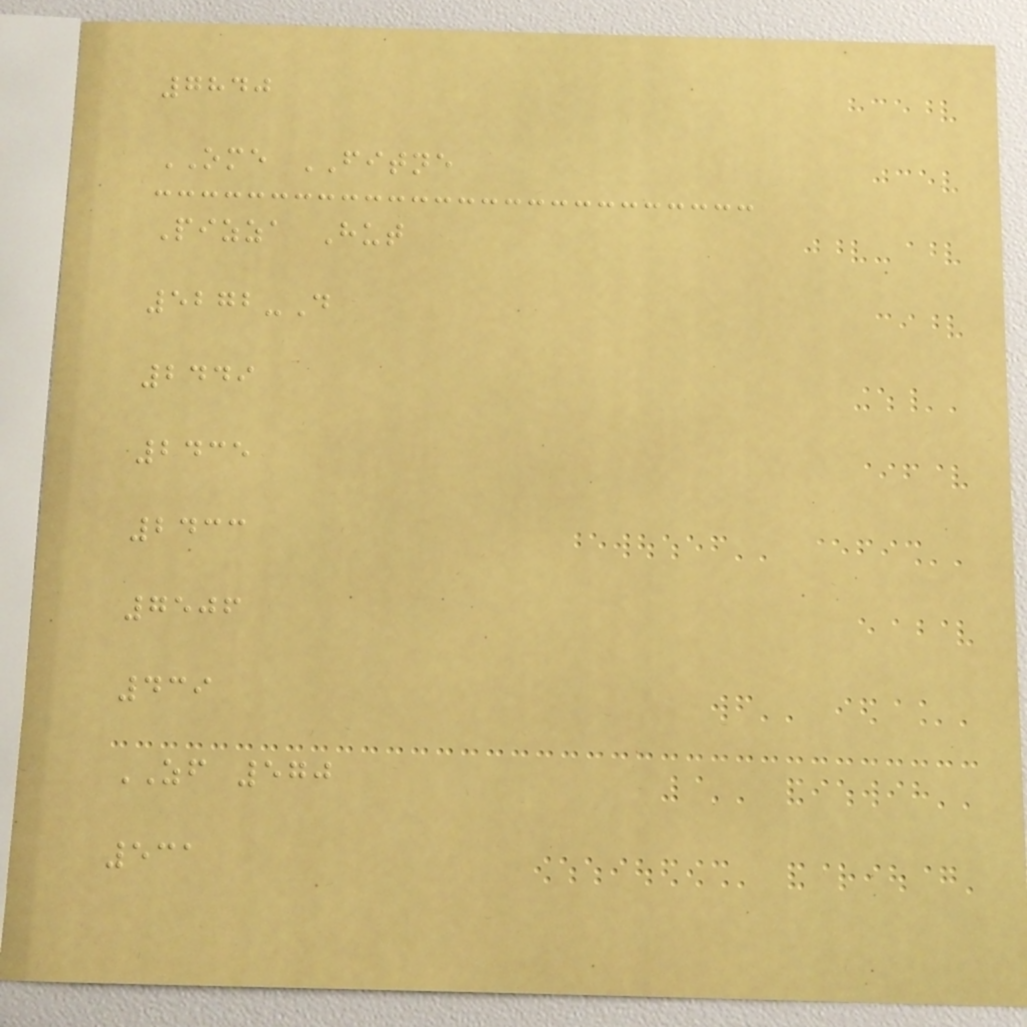7840
OME FITNE
Pizza Hut
5272-D
2449
2435
2433
7506
439
ZF 570
531
